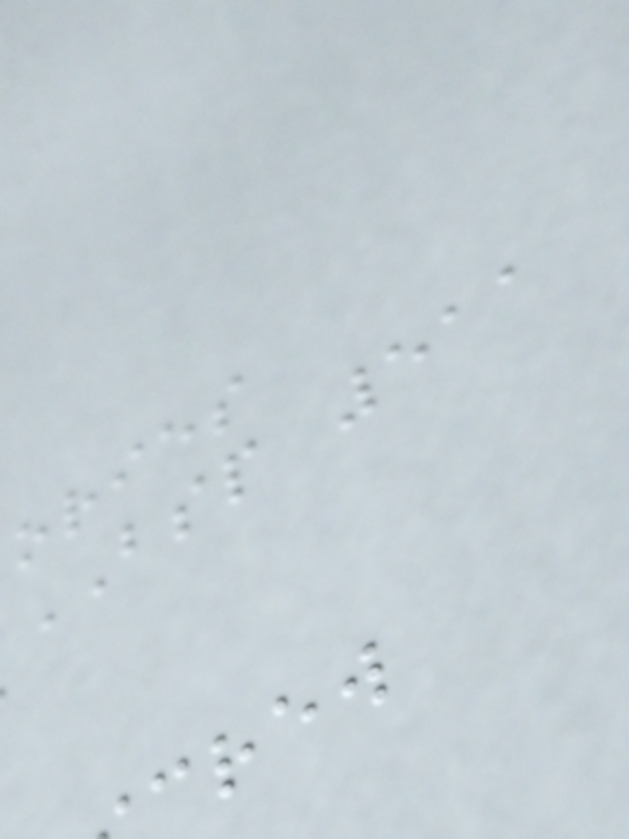ories
BSP 511
crew
